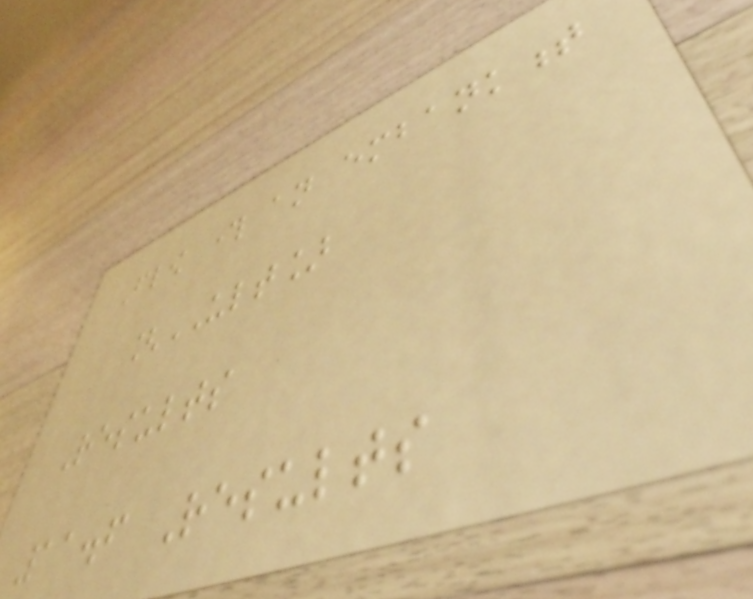Flow through an embankment
[ULT]
Results
11.6 Results
